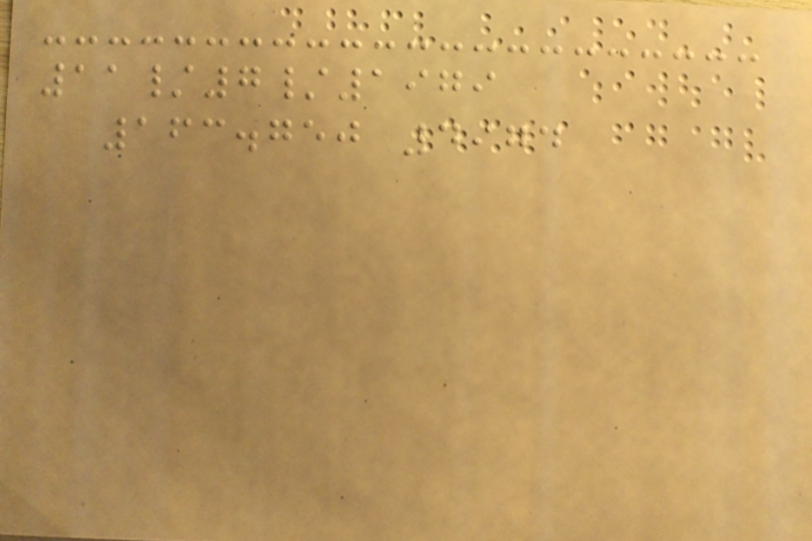11/7/1979
163.750 4974
